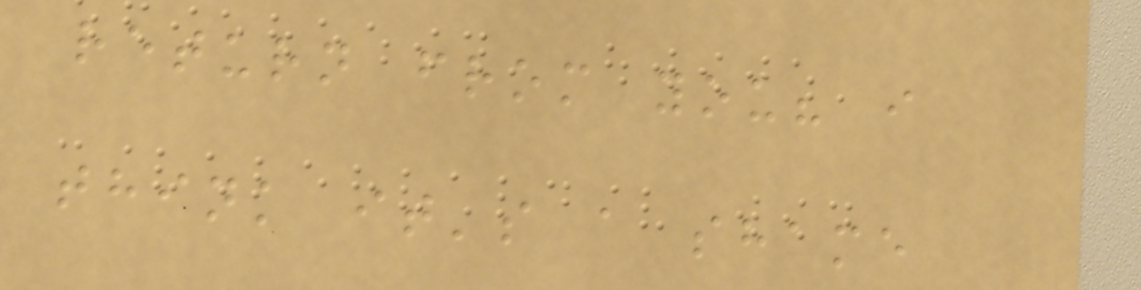return from you? i
think it's a shame
